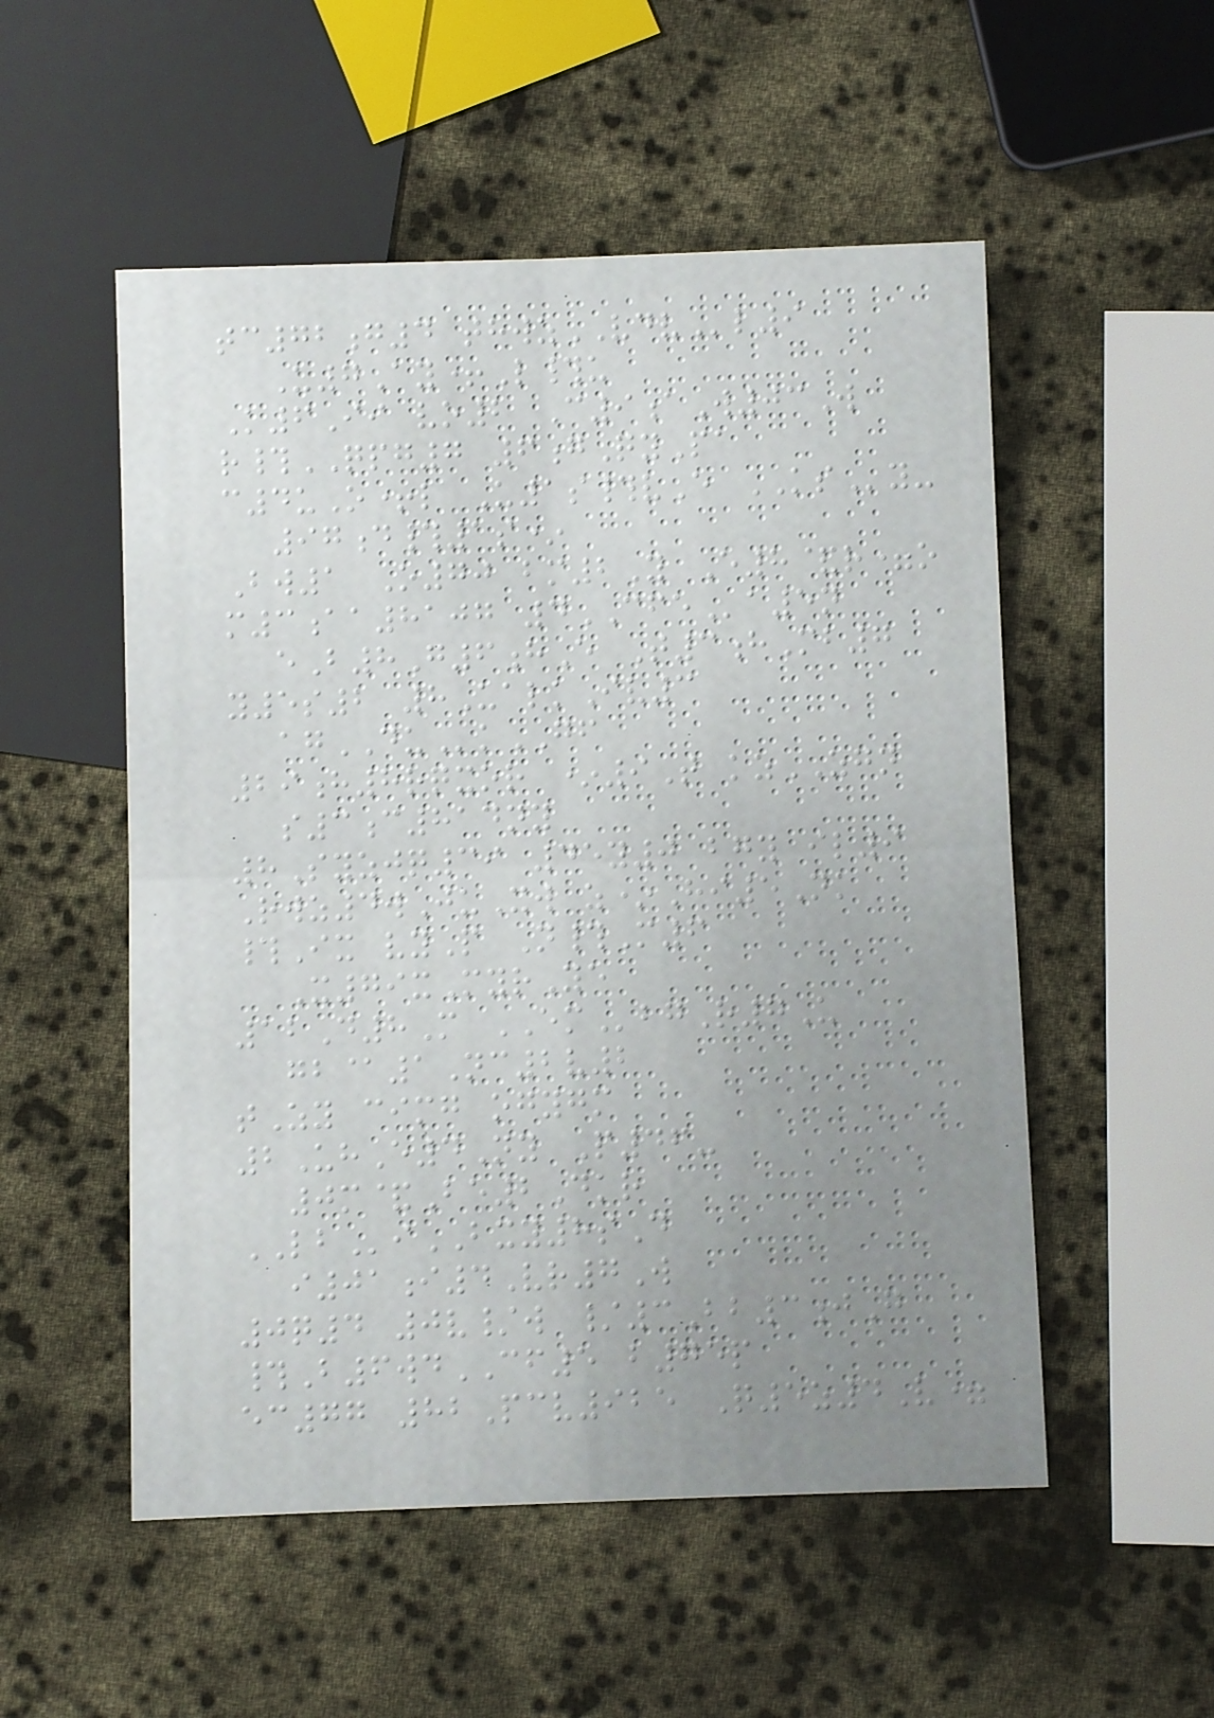tc72g4 thwzVDVl9
U7Ay+L#u
K6Ii vo2 C9aW03W
r#QPG7 6gQyPa
c4uO+l U1s#vE KSy-
97d#1s*
Bw1 O70 bm2Y E8&r=o
m3aa8107 4CFEa5n
eB8G6hE T3hMb7
y5s2 8UalkIv3
agDUkGF
29h8rqxor *9T kzZGN
s3c814ny
8Syzjq39 45y0 bgy il9
Rwz4wJuXw z*Hi5Nk
#Ix vyP N#M6
X79xMyrYe
12D8M EMbgR7U
gb@1Nc2v2
tZy cimg ogygm
2UhE4Ny P46-
0m&Be2Dkr
LBiBXY8sD
i01i4Vr7W
0q4 0v/w /3Bb3jG
#B6wdCF5 b75p
ec77 82Pcv925 Q5z4V=
